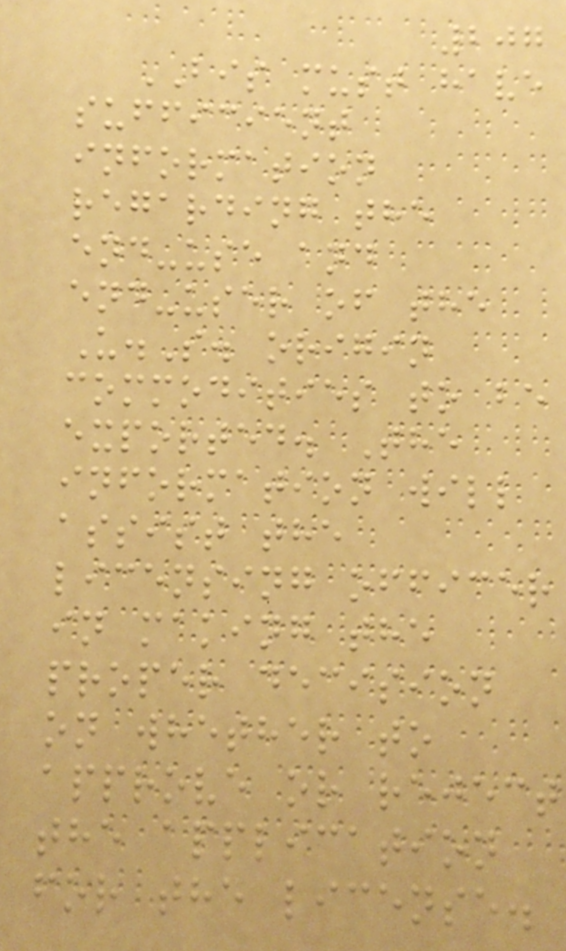207
BIS must have
sufficient
information
regarding the
end-use and
end-user of the
U.S. origin
commodities to be
exported. The
information will
assist the
licensing officer
in making the
proper decision
on whether to
approve or reject
the application
for the license.
